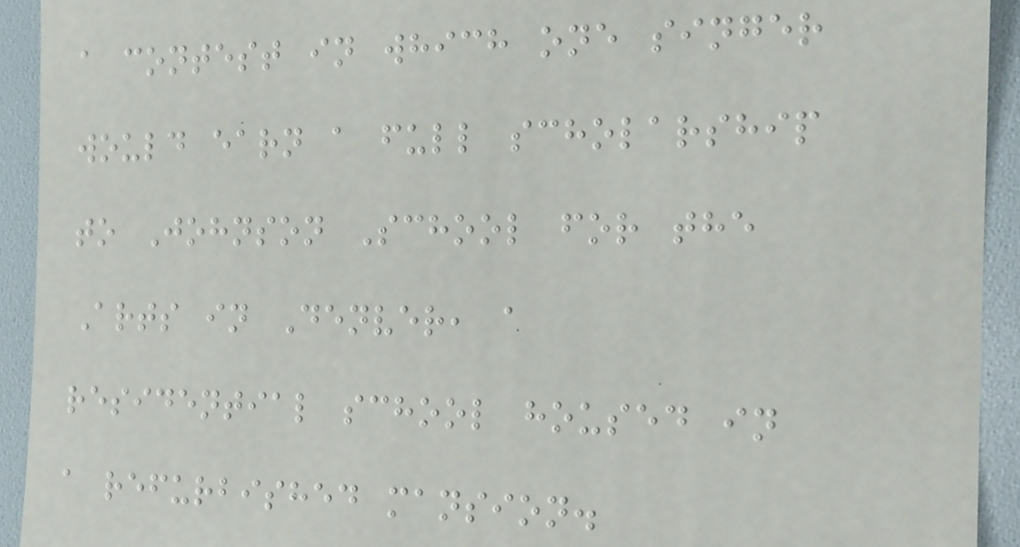a contest in which one singer
would earn a full scholarship
to Johnson School for the
Arts in Denver, a
residential school housed in
a refurbished mansion.
